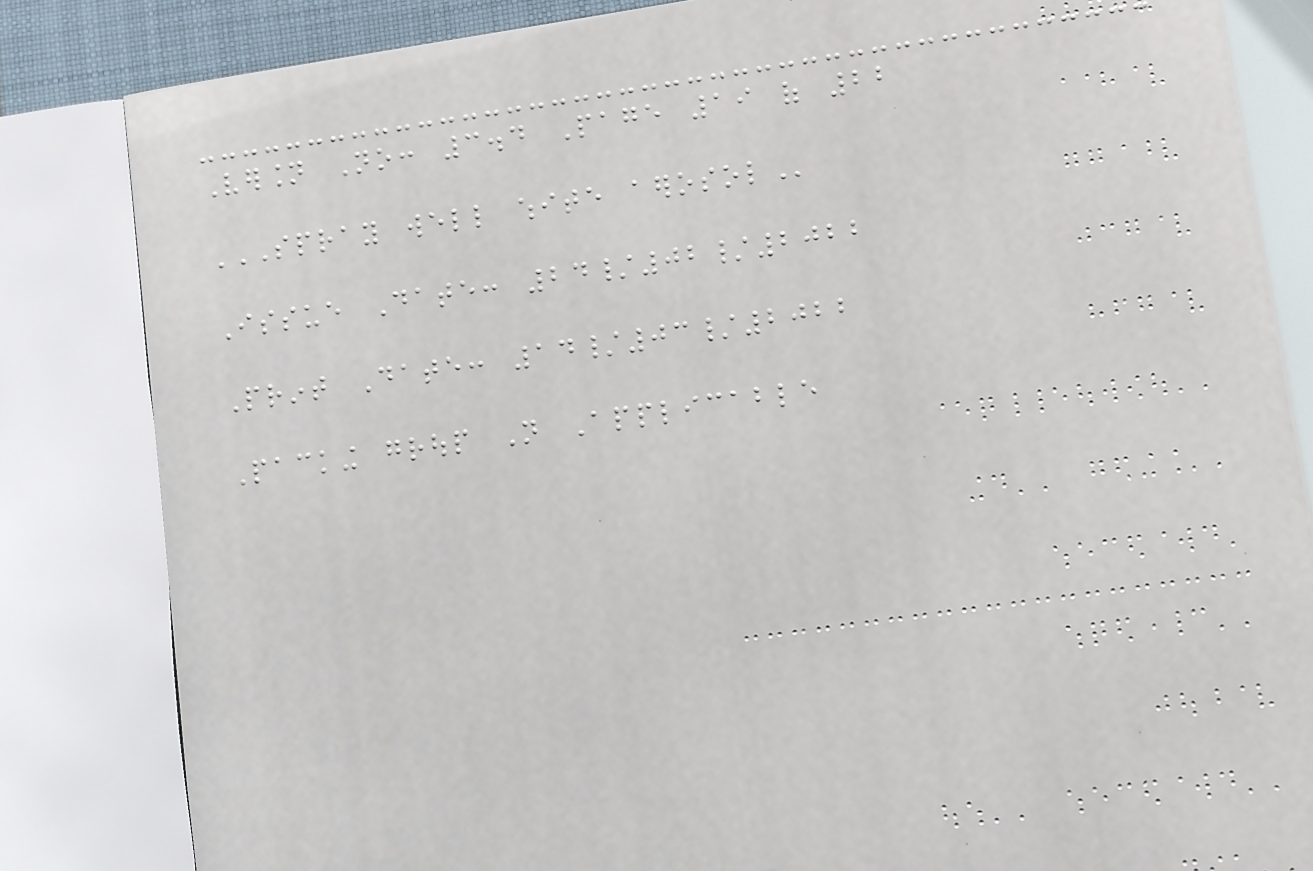Version No: 3.4 Page 19 of 22
SPRAY WELL WHITE AEROSOL
Issue Date: 24/02/2022
Print Date: 14/03/2022
Packing group Not Applicable
